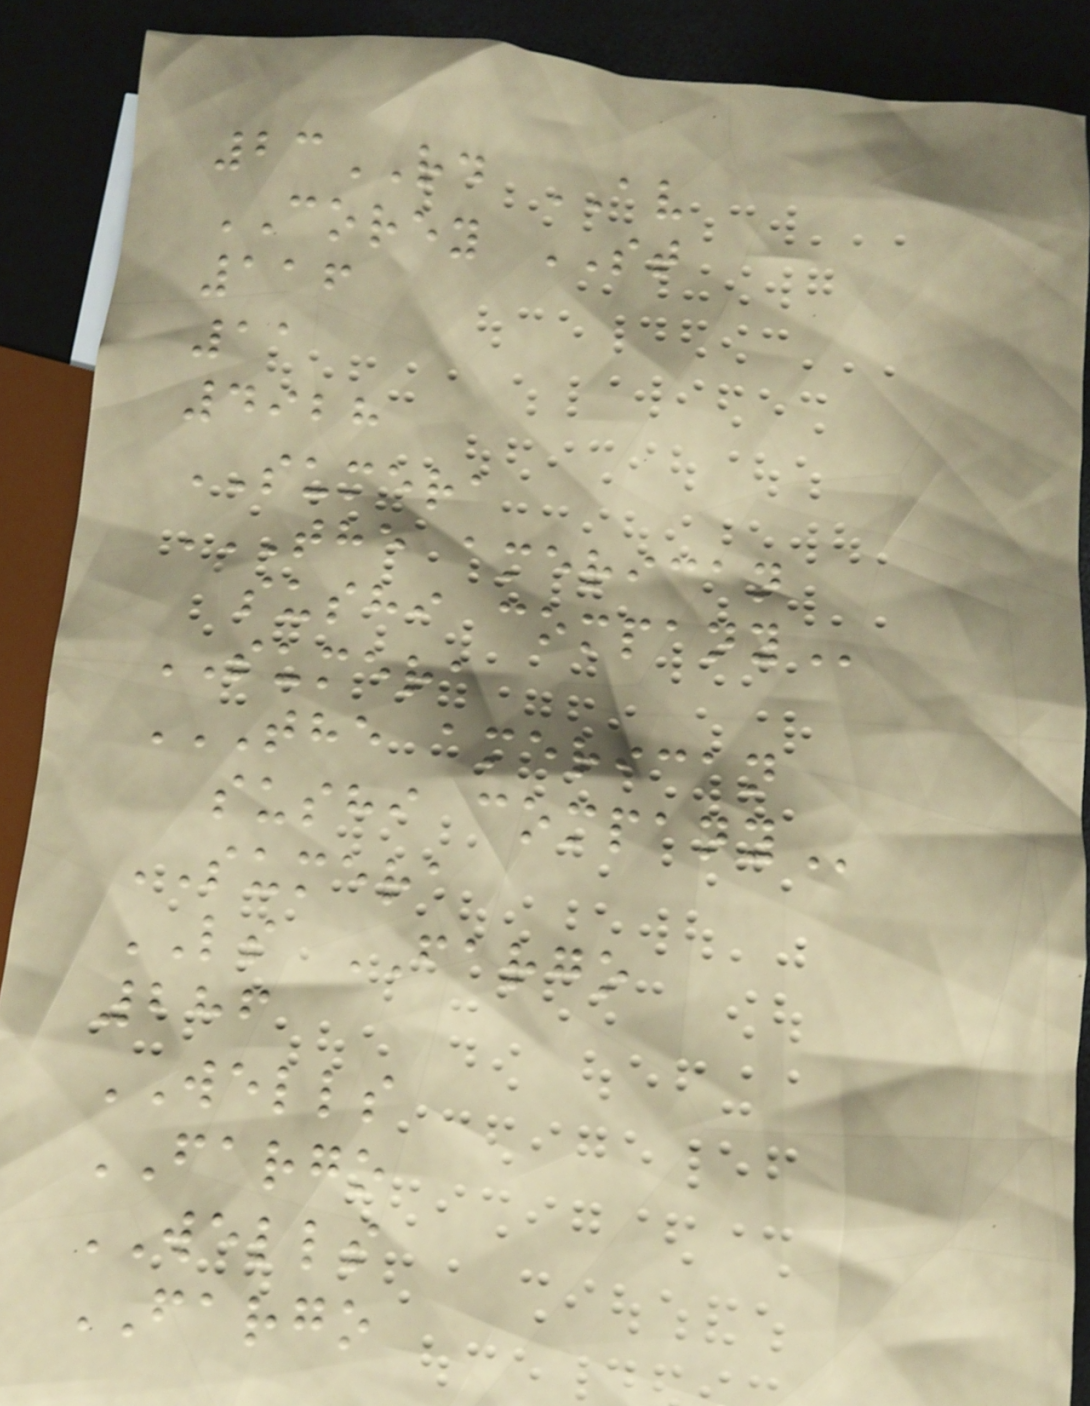23RD AV
COREY ST
116
11
4928
SUMERA
THE AMERICAN
SUSHI COMPANY
SUMERA
THE AMERICAN
SUSHI COMPANY
SUMERA
LS FARGO
286
WELLS
FARGO
WELLS
FARGO
